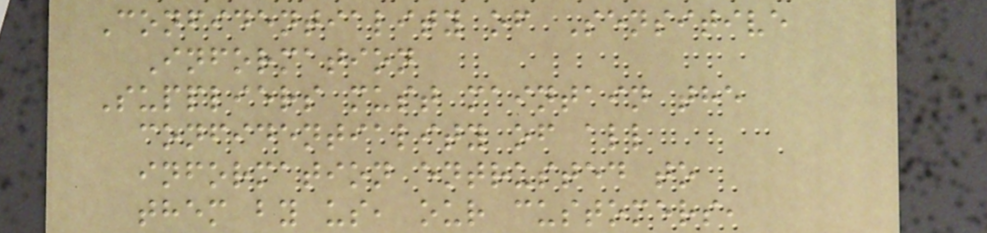Confidentiality of Sensitive
Information
Suppliers must maintain the
confidentiality of all
information entrusted to
them by us, our customers,
